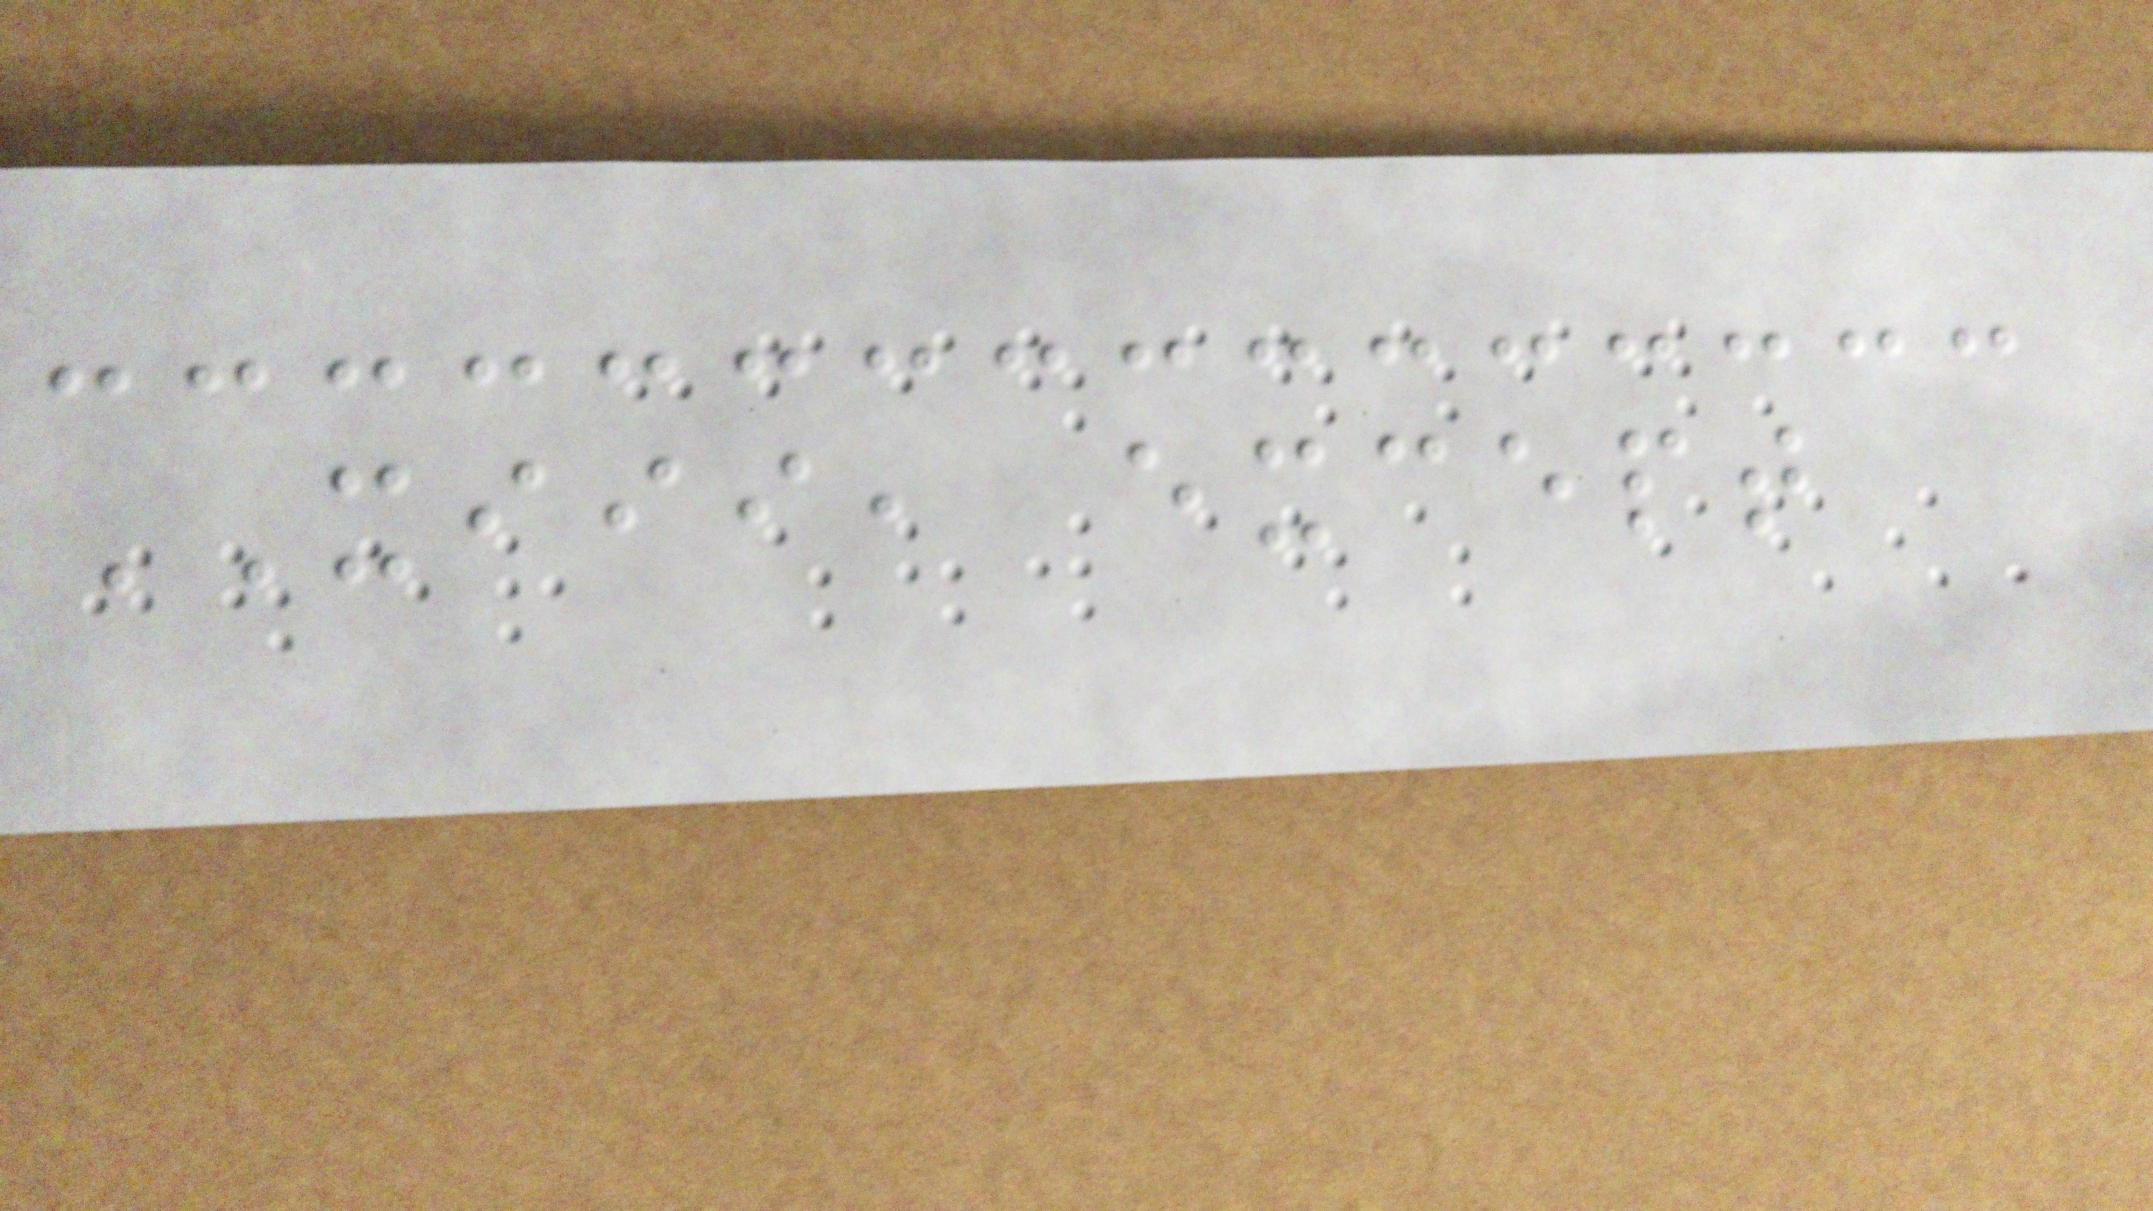XIII, except
